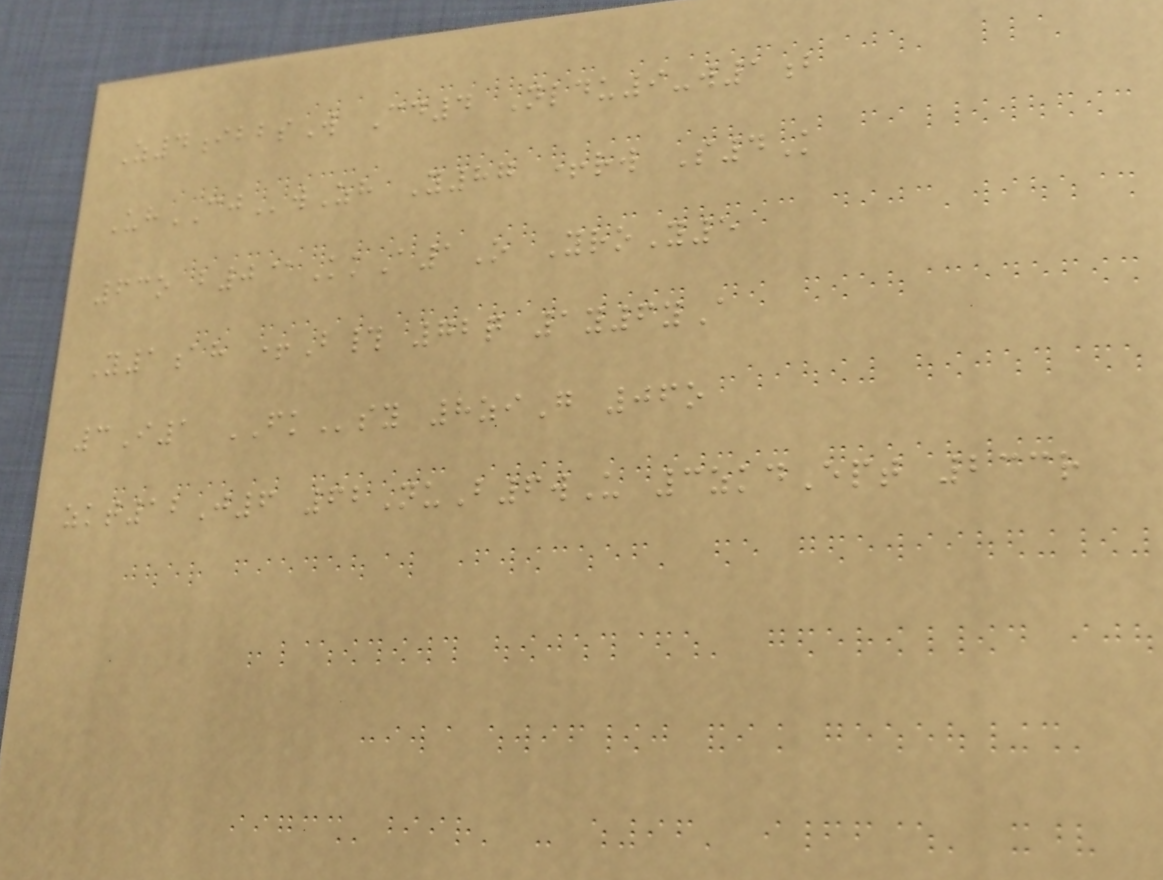Z4ibbsW Cd4 Nldu9-w1b
UhCJwZh Y87 +rw S4K
63o b0@KkA1O YroY5
Y1ah +B# 72q 1y6yA
3I1 FKsy 8ziG 06o
zkt12J6 62NuB6wU 3zkdEpt 233r
